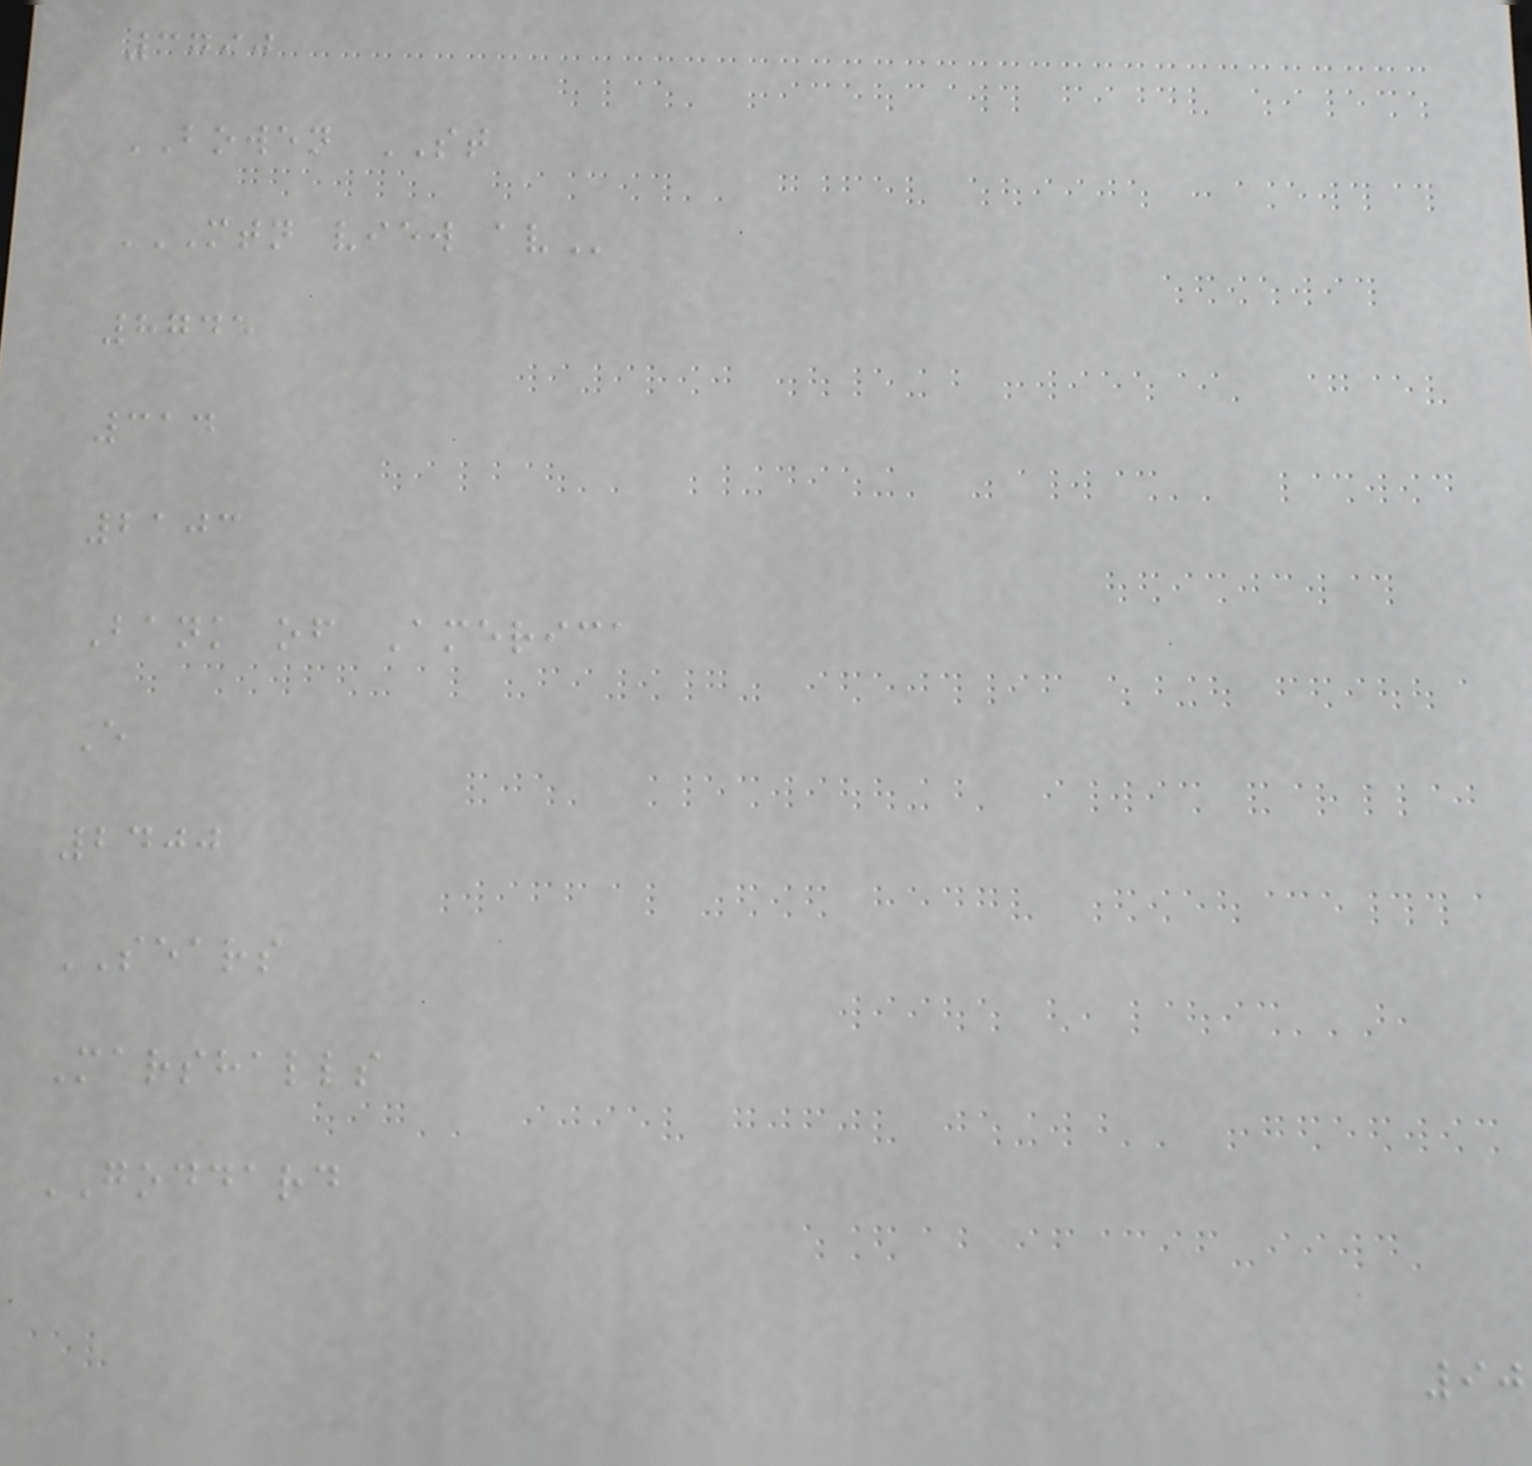3790
BOWEN ST
MTN VIEW AV
8745
314
2103
Bank of America
E
2400
SEARS
Marshalls
GODDARD
90
